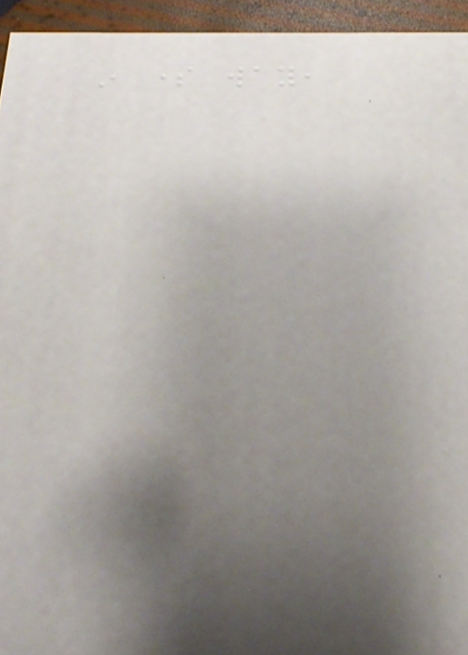in some way,
